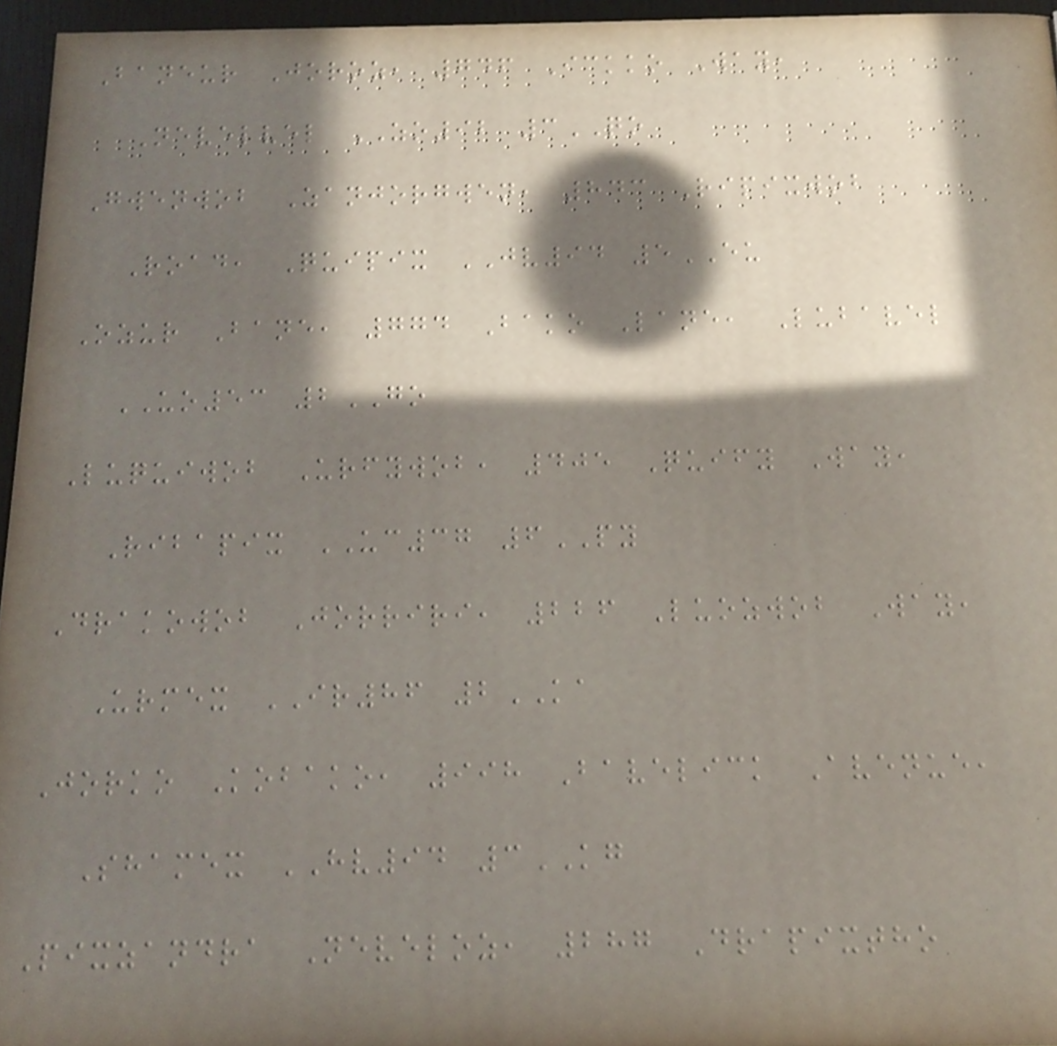Baneur Joroz, 746 Ickko Way,
Nevelvel ZO92 3QO
Gwenwob Zanjorgwen, 843 Ripixwob
Road, Quipix JV94 5EU
Ozur Bane, 774 Bako Lane, Lubavel
UO53 2GO
Luquiwob Urfywob, 405 Quify Way,
Ribapix UC37 6PY
Drakowob Jorriri, 226 Luozwob Way,
Urmex IR86 2KA
Jorko Kobako, 998 Bavelick Avenue,
Shamex HV94 3KG
Pixzandra Neveloz, 287 Drapixtho
